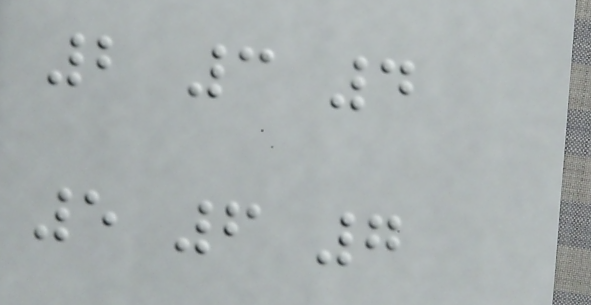2 3 4
5 6 7
